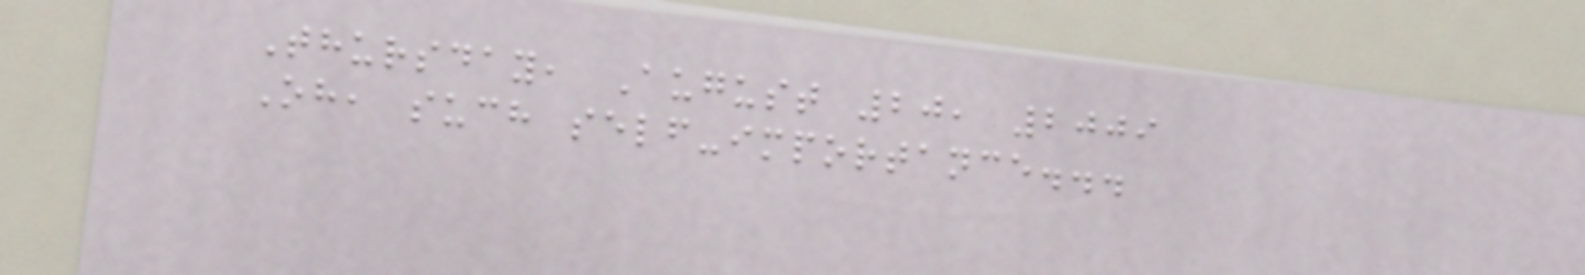Thursday, August 20, 2009
Oh, such self-importance...
